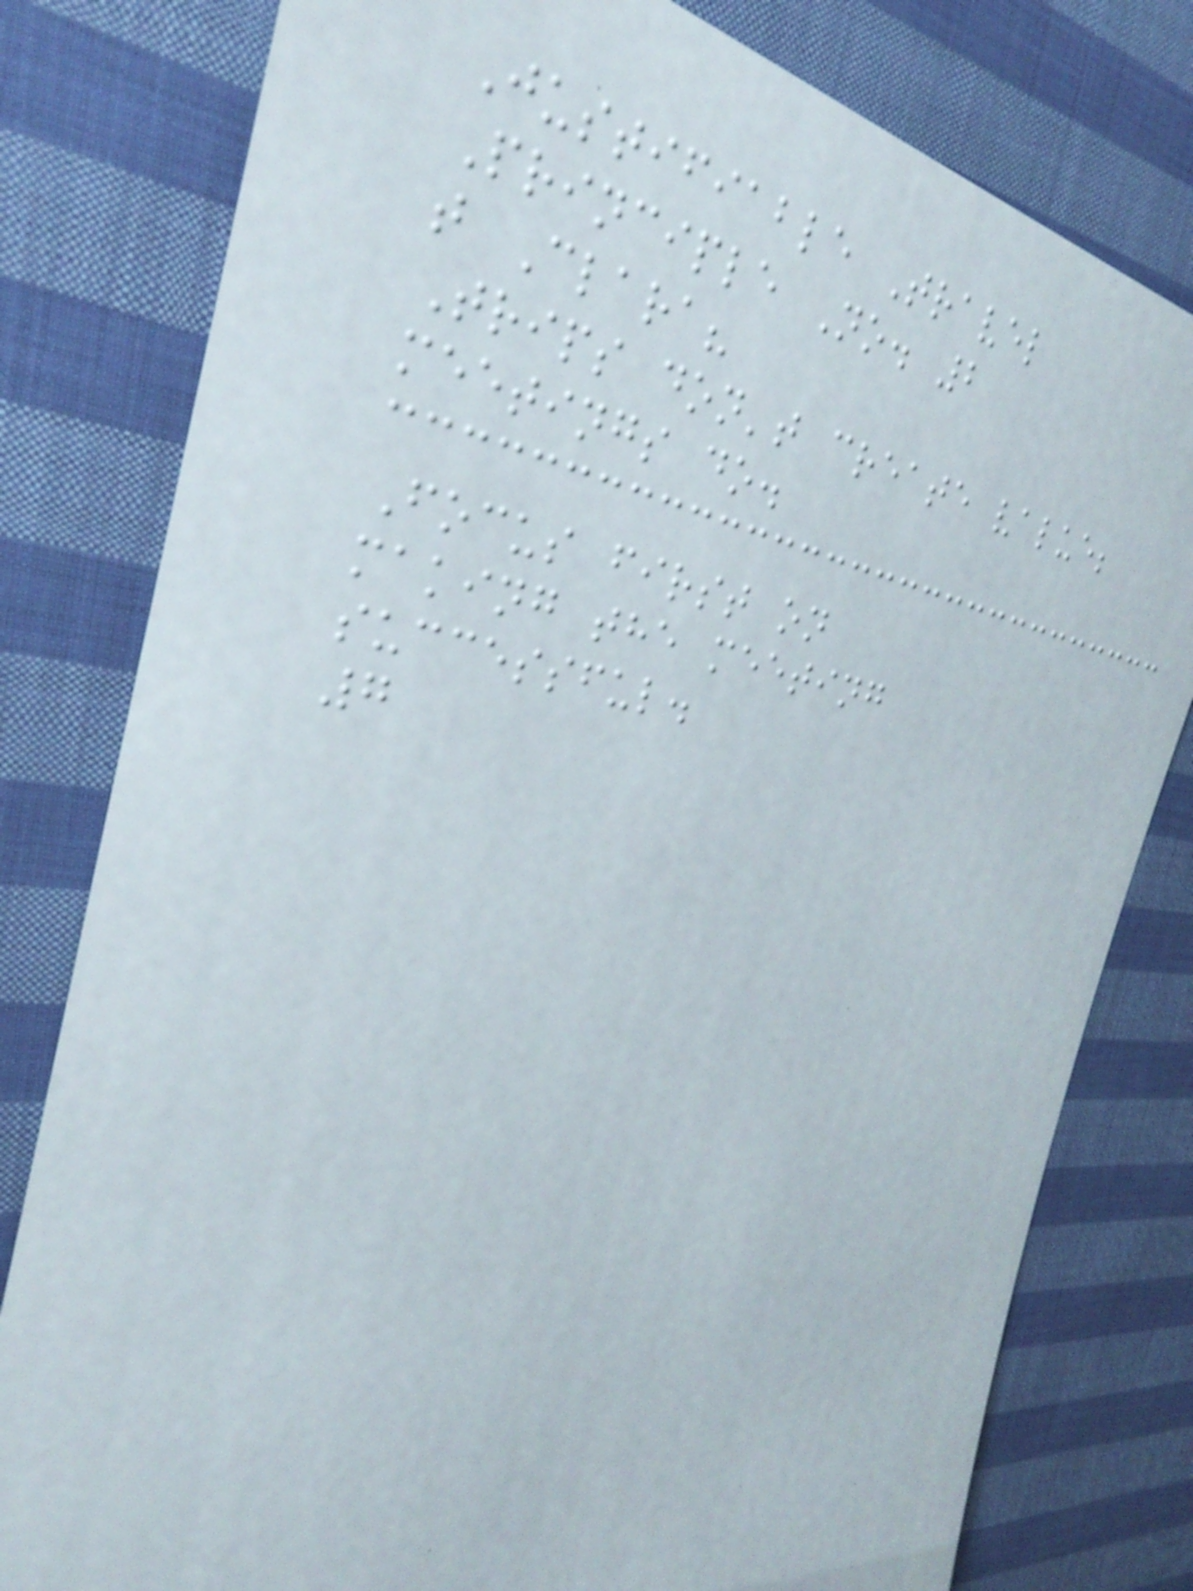Justifiable Travel
Principle No. 2
t Clara?
Trips don't create value;
meetings do.
Focus first on
making the meeting
successful.
7
